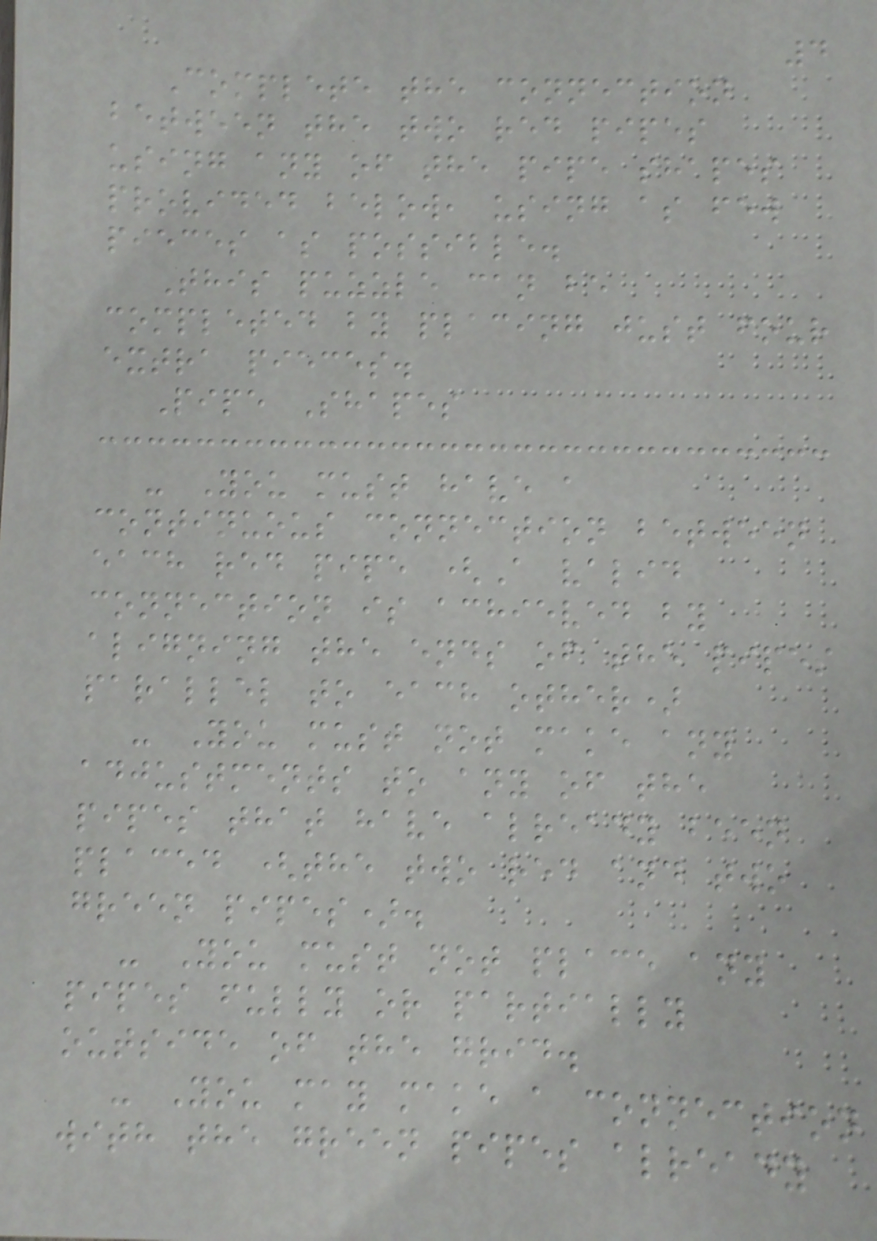4
Complete the connection
between the two red pipes
using any of the pipe shapes
provided below, using as few
pieces as possible.
This puzzle can be
completed by placing just four
extra pieces.
Pipe Shapes
- You must have a
continuous connection between
each red pipe (A valid
connection is achieved by
aligning the ends of the pipes
parallel to each other)
- You must not make any
adjustments to any of the
pipes that have already been
placed (the two red and two
green pipes).
- You must not place any
pipes fully or partially
outside of the grid.
- You may make a connection
with the green pipes already
